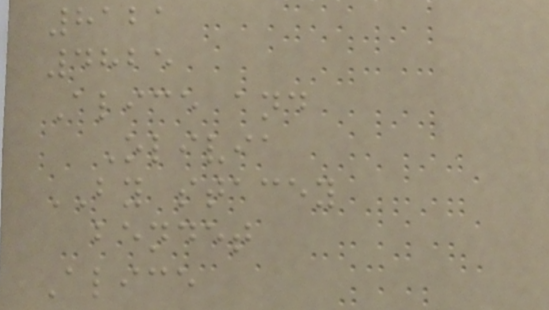8121
4825
Alice and
Olivia
BY stacey
bendet
Alice
